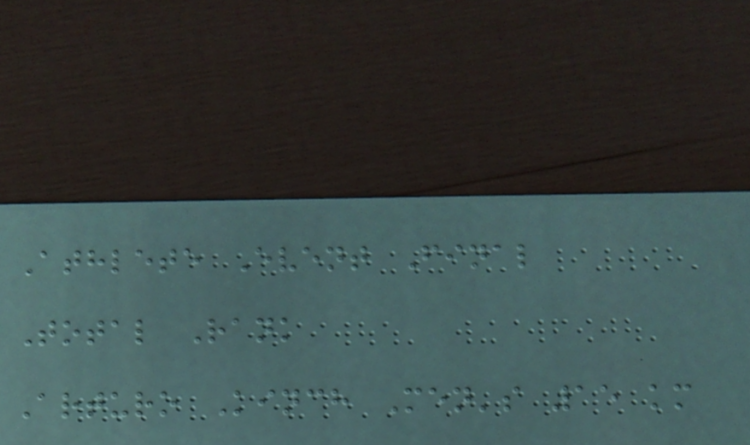Athlete Event Final
Total Rank
Arturo Kinch Men's 15 km
